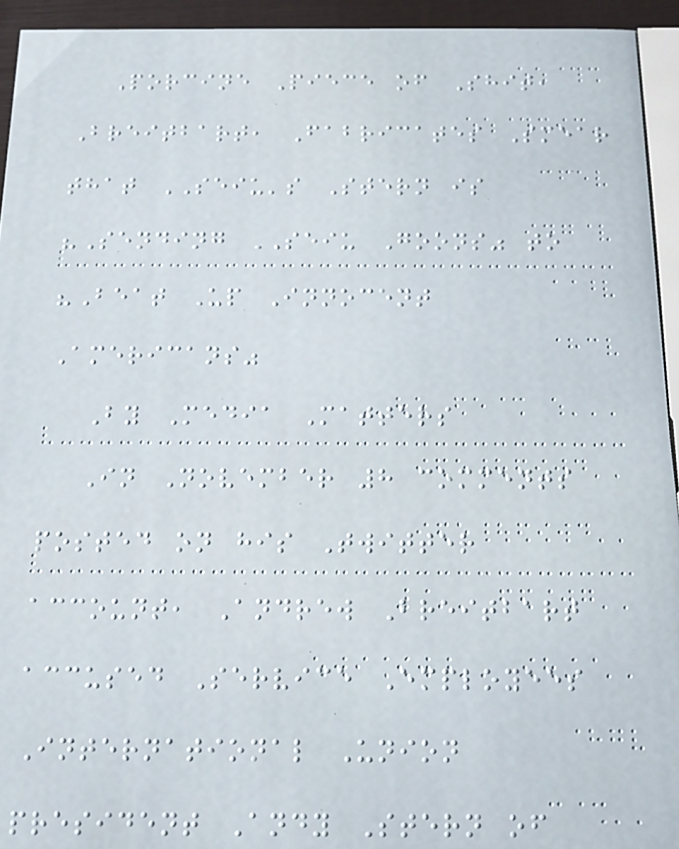Porcine Piece of Shit,
Breitbart, Fabricates Smear
that SEIU's Stern is
"Sending SEIU Goons" to
"Beat Up Innocent
Americans"
By Media Matters
In November 8 comments
posted on his Twitter
account, Andrew Breitbart
accused Service Employees
International Union
president Andy Stern of
